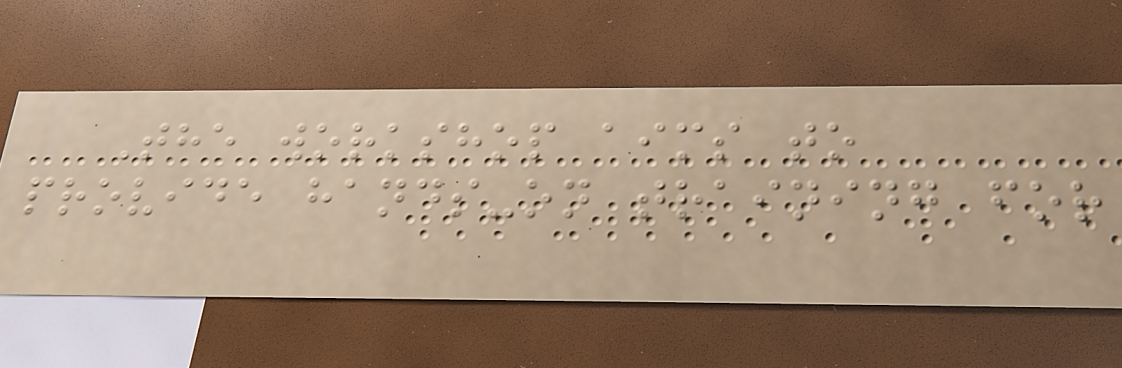The workshop aims to
provide hands-on training for
